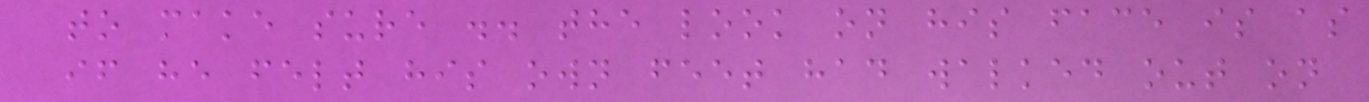to make sure .. the look on his face is as
if he felt his own feet had walked out on
